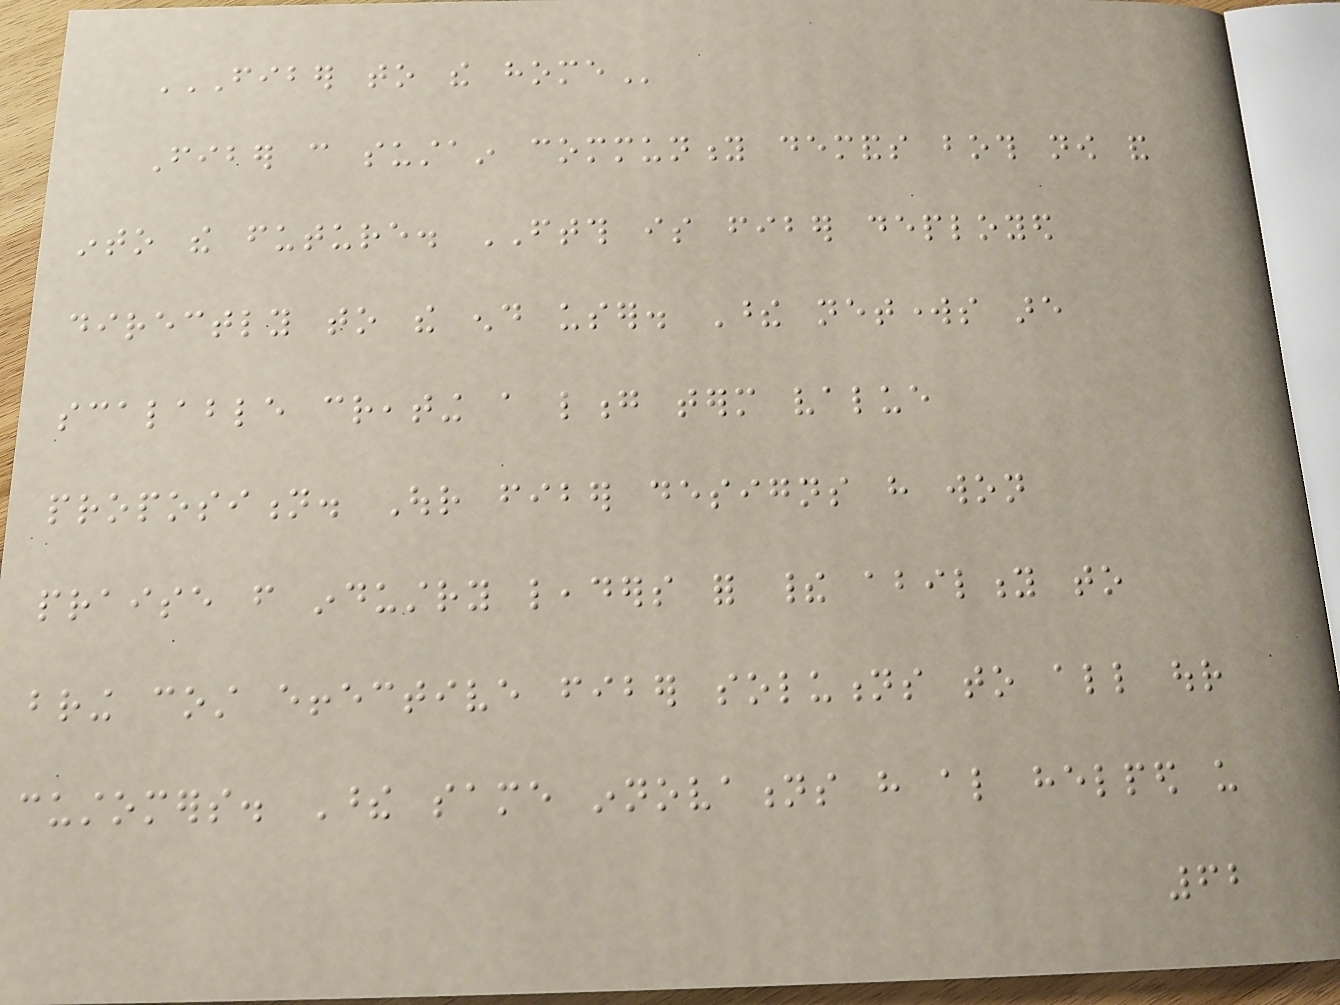FIBER TO THE HOME
Fiber can sustain community demands both now and
into the future. FTTH is fiber deployed
directly to the end user. These networks are
scalable creating a long term value
proposition. Our fiber designs have won
praise from industry leaders for their ability to
bring cost effective fiber solutions to all our
customers. These same innovations have also helped us
62
